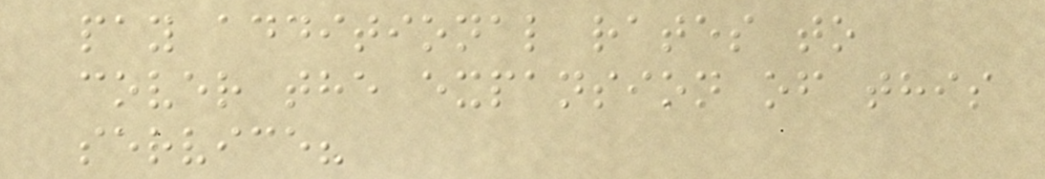pay additional rates to
cover the expansion of this
service?
